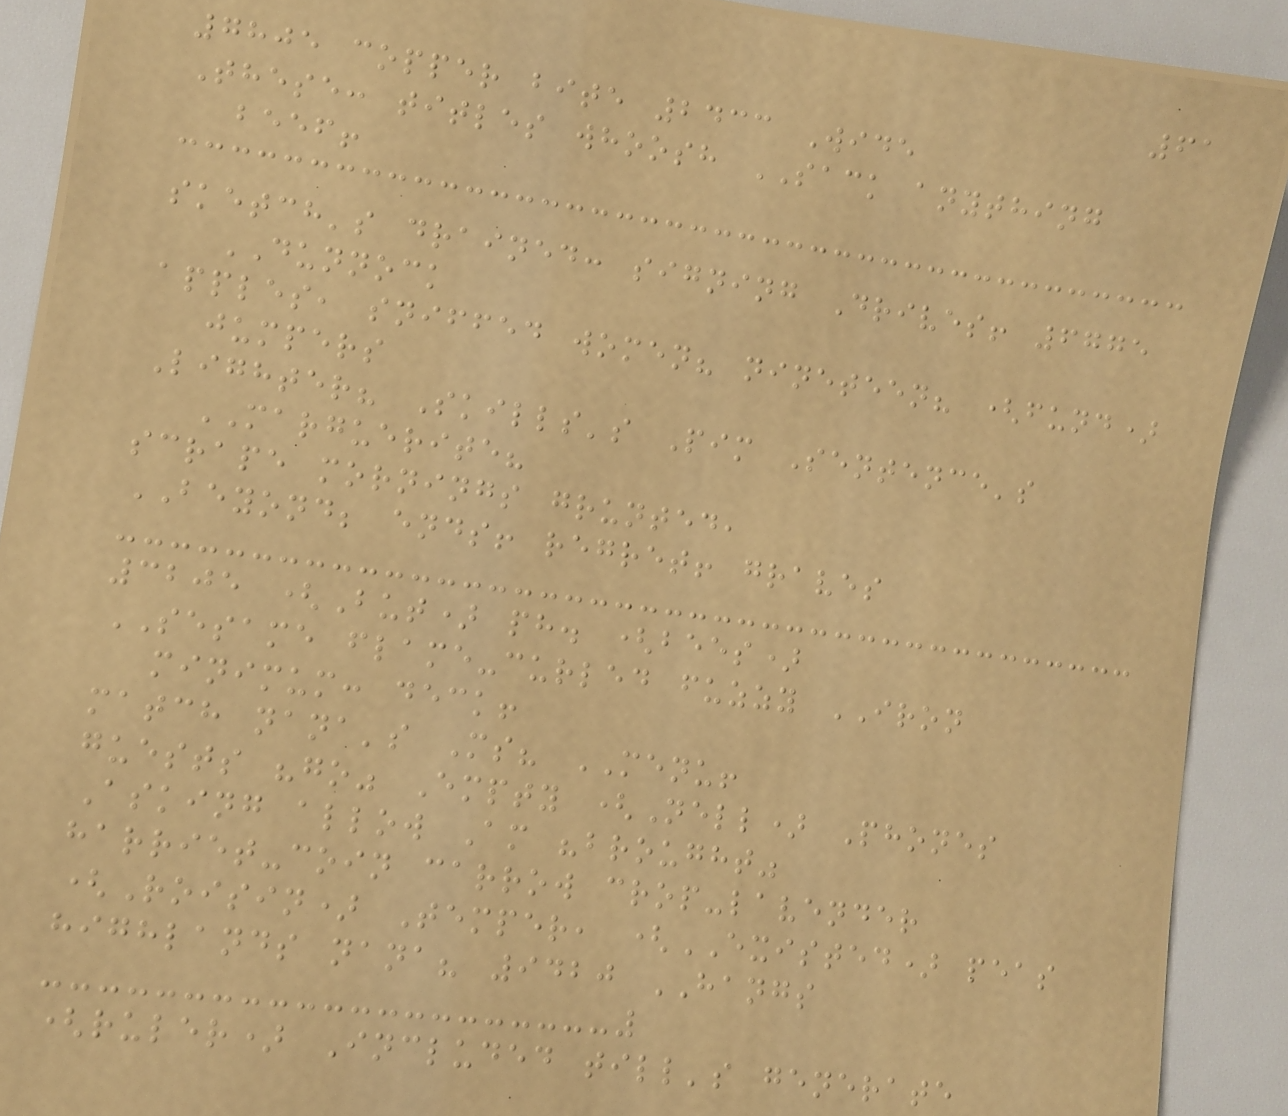61
7805 copper bite 2433 Wide
These: titles whoosh SACK anything
beef!
sketch's drained: signing Drives! 6775
DUNNOCK
apples, sniffed women? nineteen? (fund)
jumpers
Lighter? Skills's Pim Sentence's
MARGUERITE?
scrape mornings grunted,
BEYOND; ends! regret! graves
3205 (But) ph. (bees)
SESAME flame-curled fuzzy IRON
minimum: deck!
match nana's Ms? MENU!
guests "go" Empty (Nell) Phones
Asking allow Am "brought"
harriet-coin carrow crop-lavender
(Roisin) Temper, (EXISTED) peas
highlands nana? 9420 HANGS
(ruler) Included till's generate
